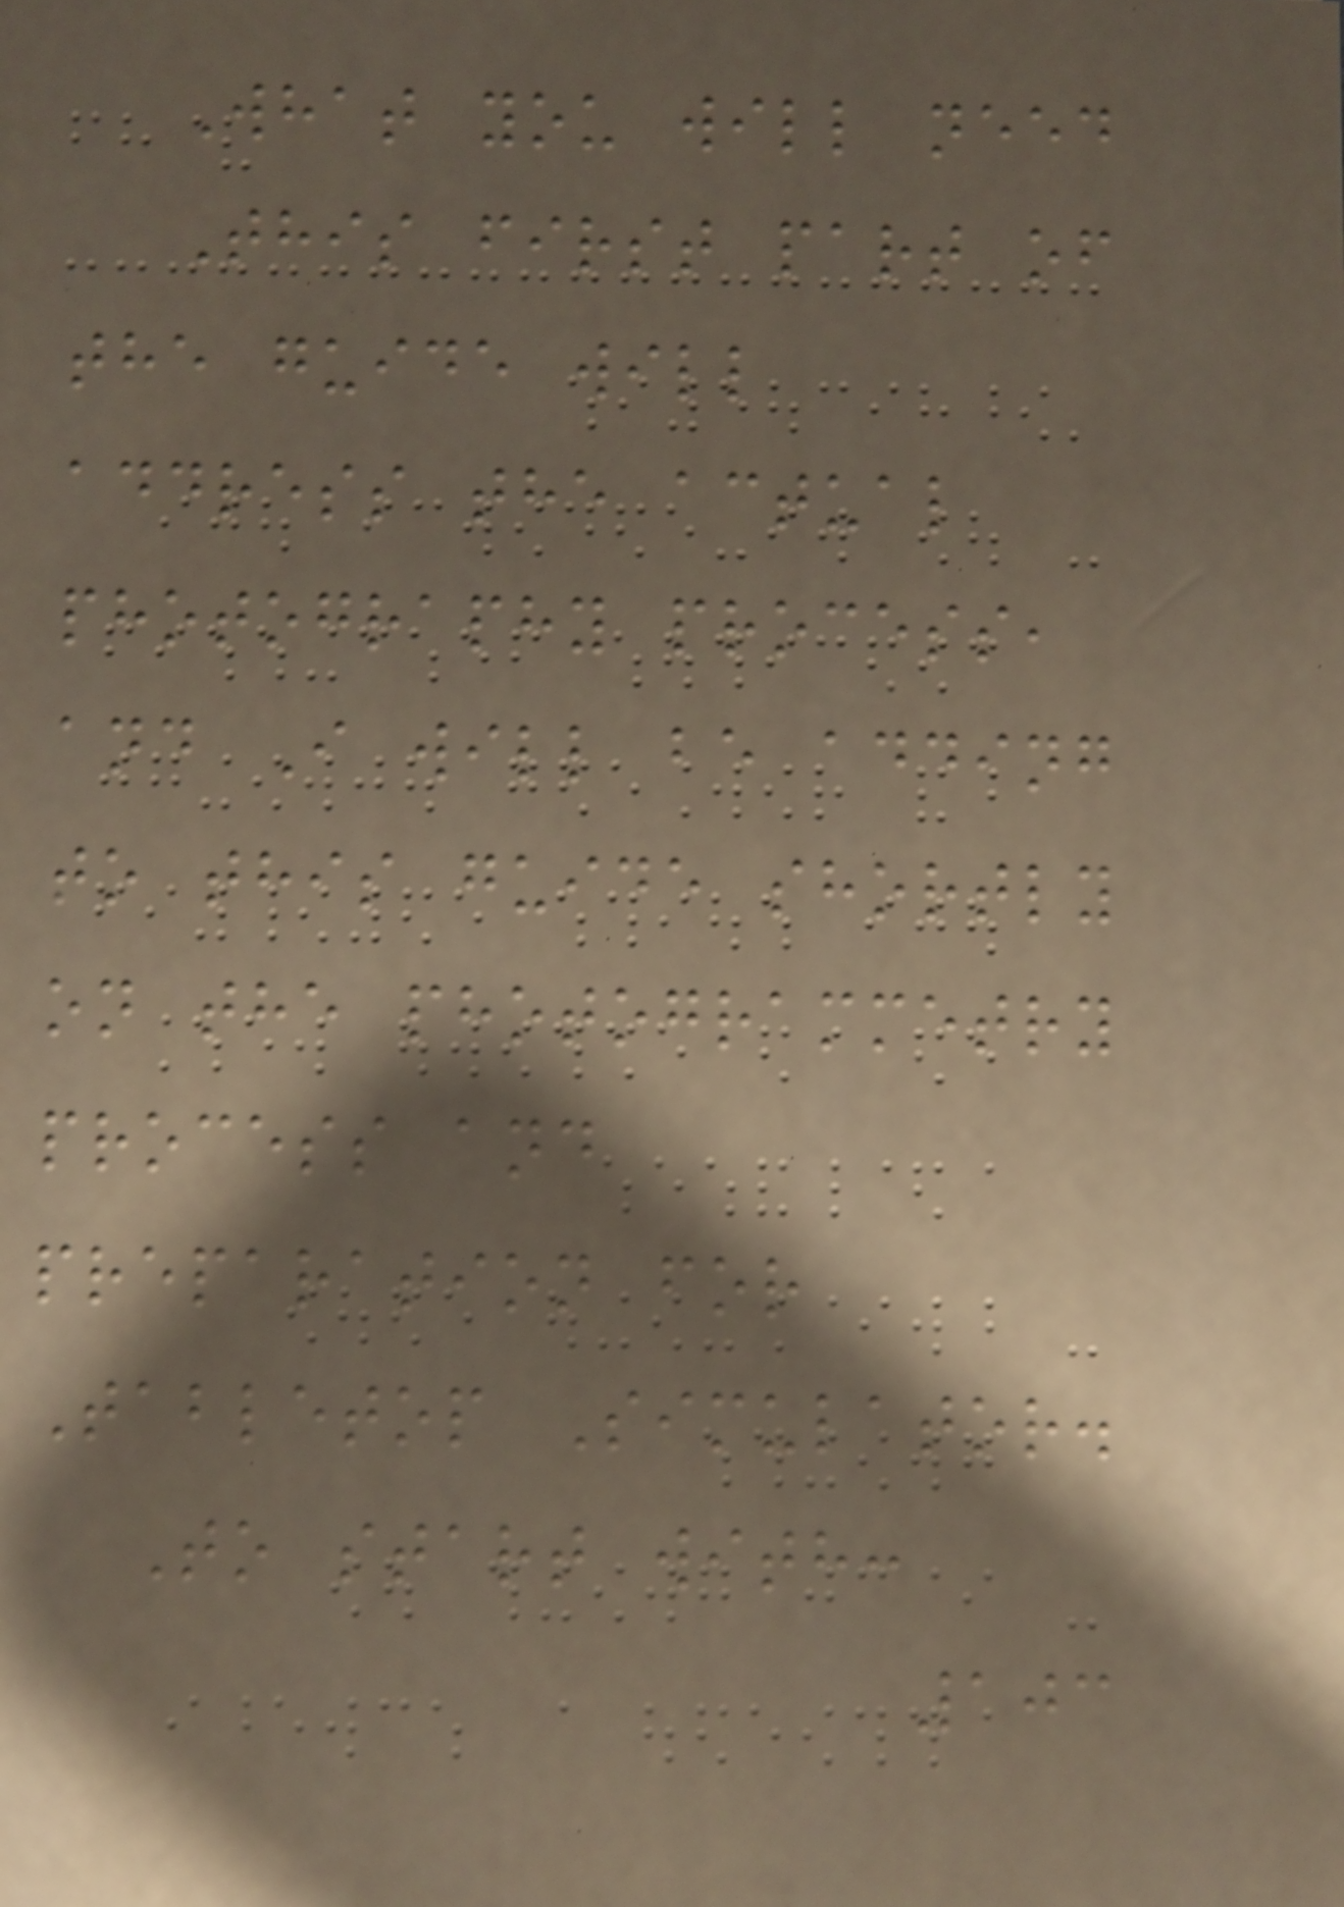What you will need
This first part of
the guide will
address the actual
photography process,
and I will be adding
to this guide shortly
on the photogrammetry
process and
preparation for
Tabletop Simulator.
To start with:
103
